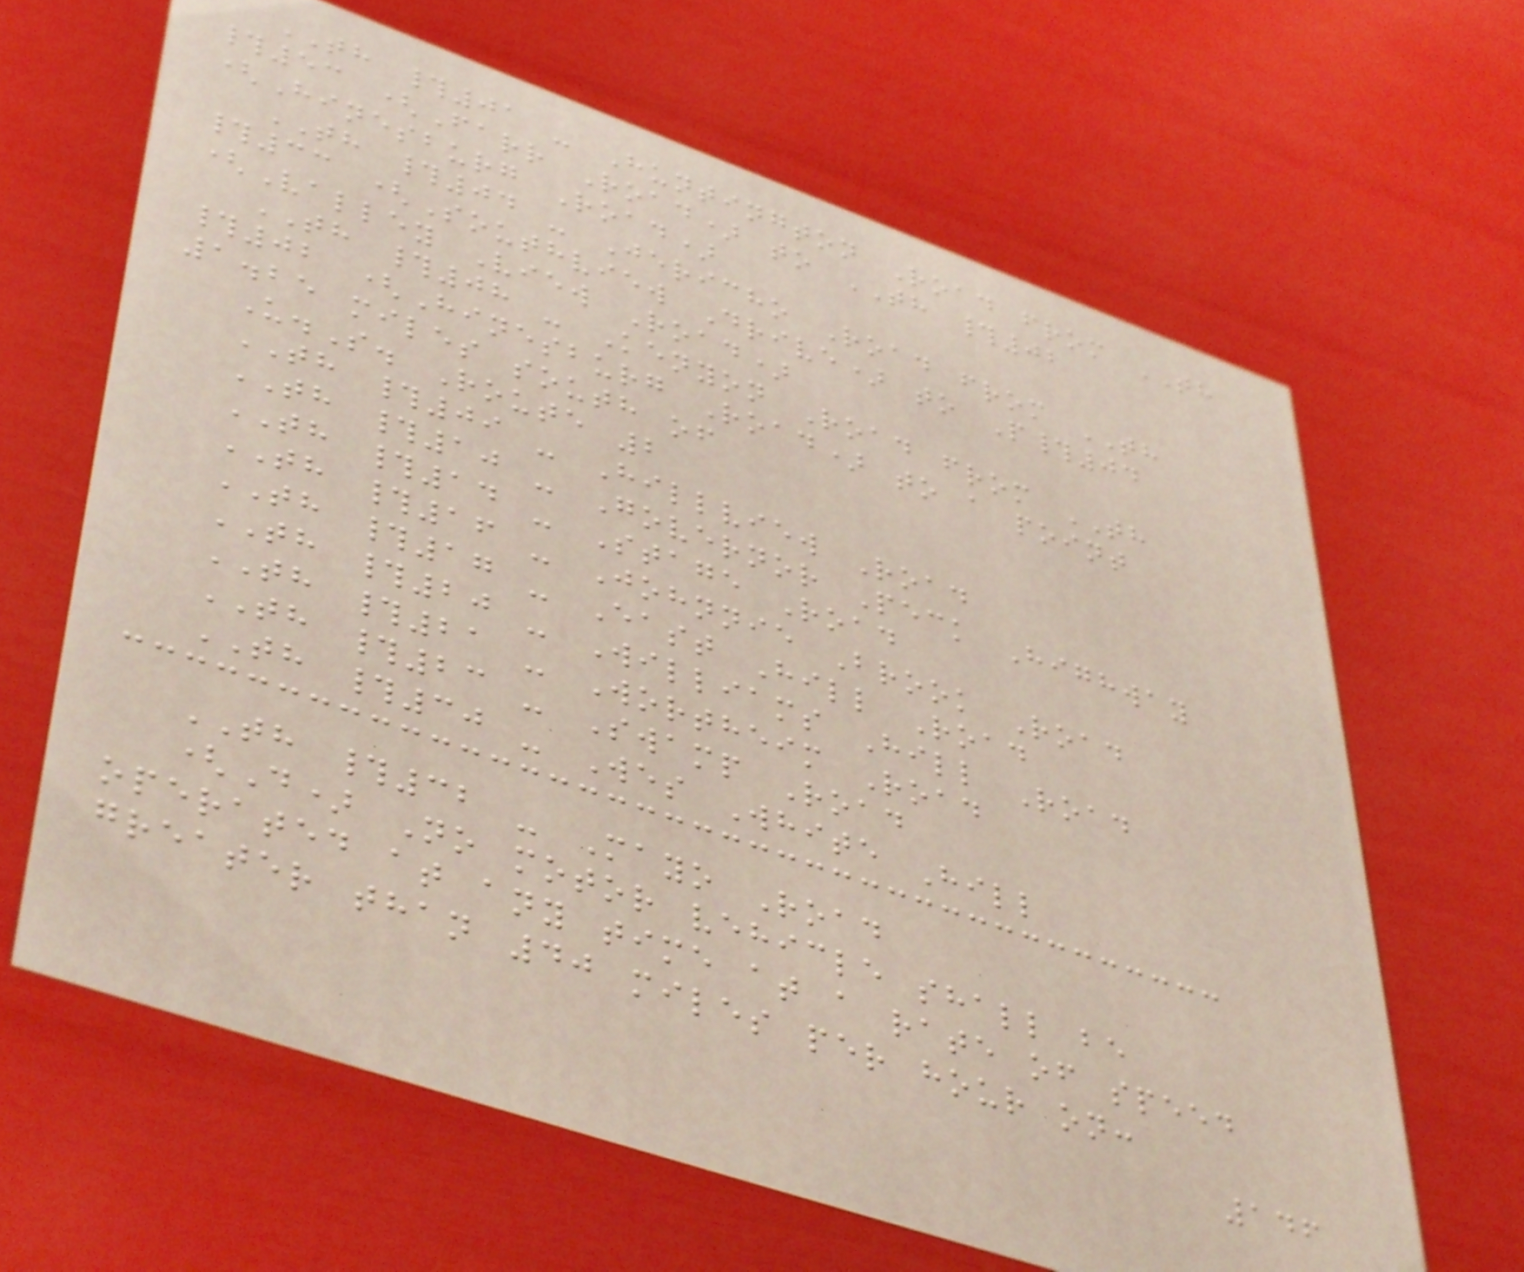TH #01 - Huntington Road from TH
#53 (Farr Road) to TH #02
(Hinesburg Road)
TH #04 - Jericho Road from TH
#33 (Southview Drive) to P#04
(Valley View Road)
TH #08 - Kenyon Road from TH
#02 (Hinesburg Road) to a point
1.25 miles south of
U.S. Route 2
TH #09 - Hillview Road
TH #10 - Governor Peck Highway
TH #14 - Stage Road
TH #16 - Johnnie Brook Road
TH #17 - East Hill Road
TH #20 - Williams Hill Road
TH #21 - Wortheim Road
TH #23 - Swamp Road
TH #30 - Wes White Hill
TH #32 - Mayo Road
(D) No motor vehicle shall be
operated at any time at a rate of speed
greater than 40 miles per hour on:
146
